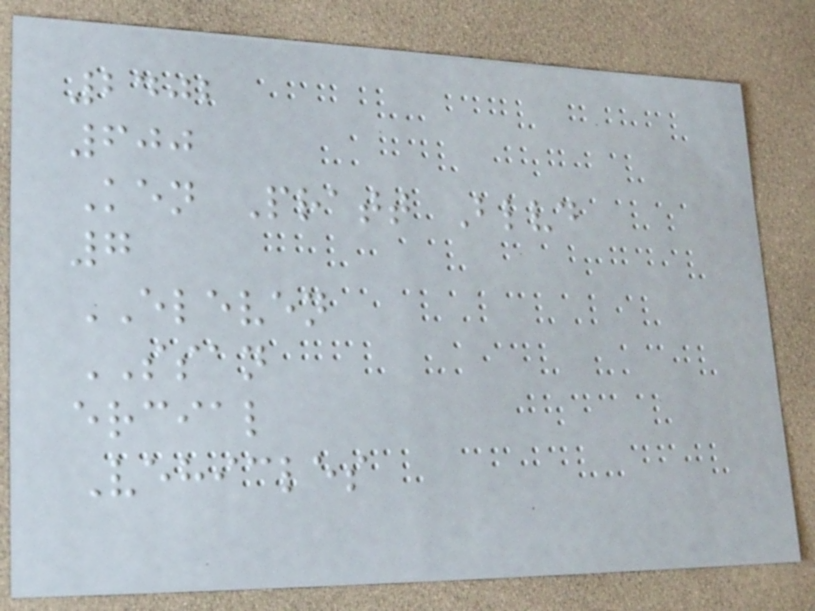2402
600
Ken Pratt Blvd
7
ELEVEN
SSAN
ercial
Vehicles
